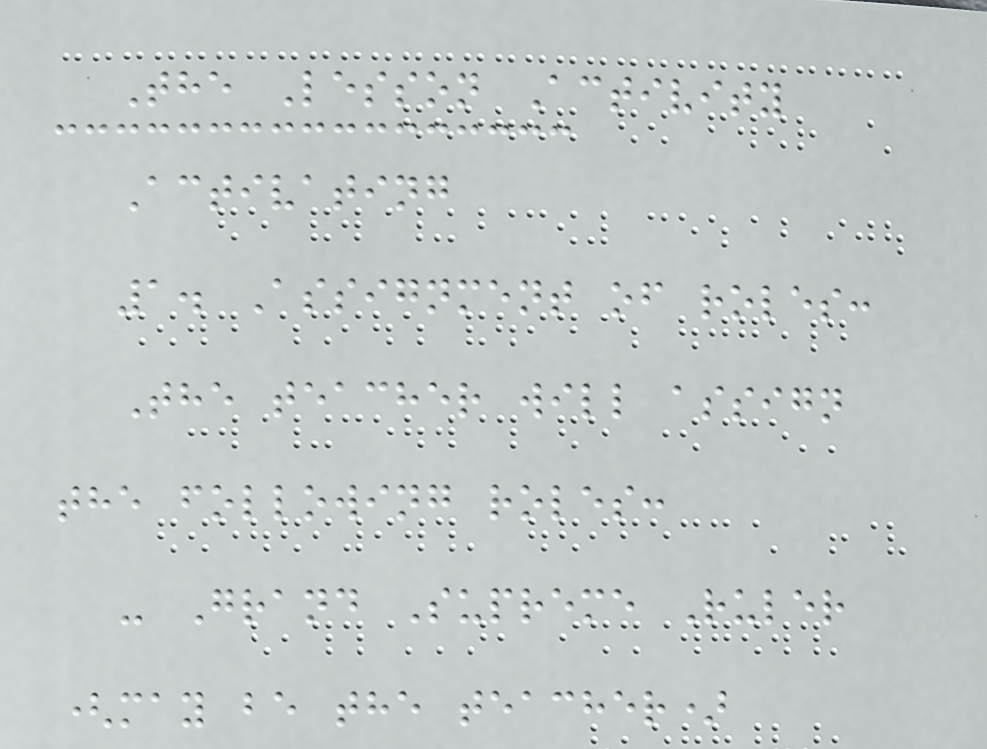The Lesson Activity
Activating
1. Assignment of roles:
The teacher will assign
the following roles:
- Grand Supreme Ruler
(may be the teacher)
